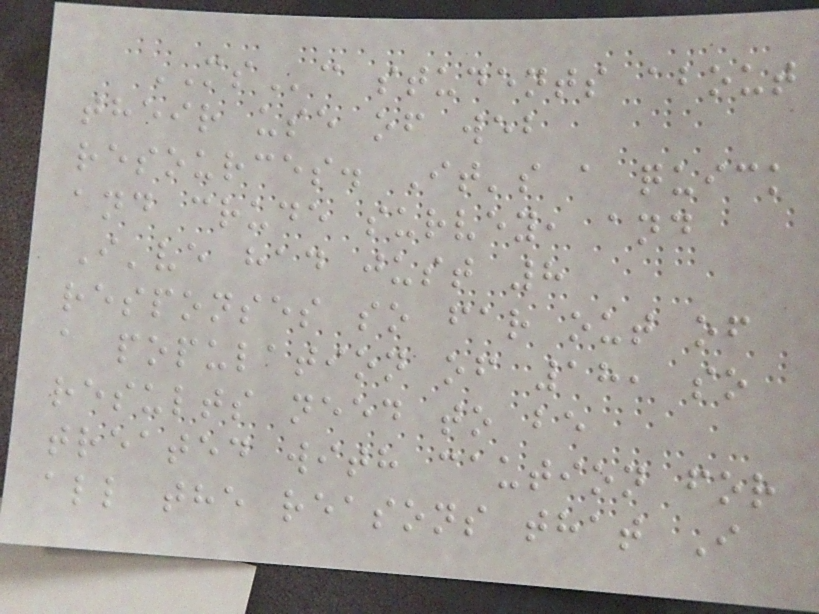MSc students about
their use of web
resources. It's a quick
and crude survey, and
I've had just 8
responses so far out of
a population of 18, so
results need to be
treated with caution for
all the reasons that I
